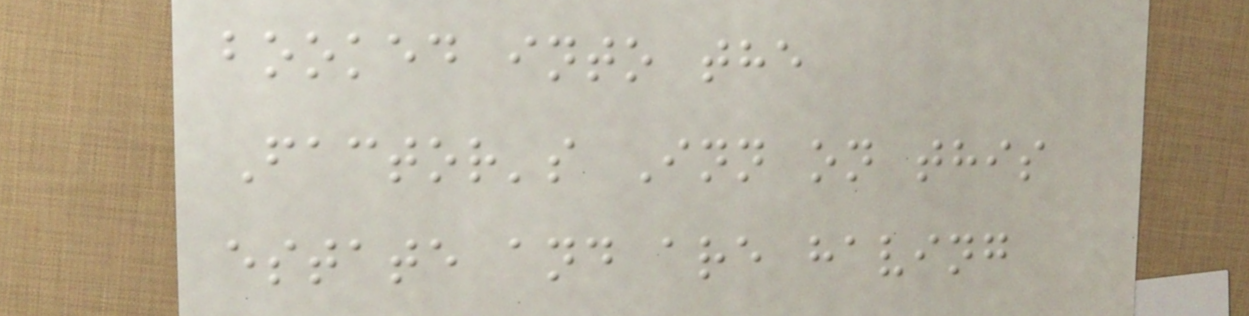booked into the
Factor's Inn on this
estate and are having
